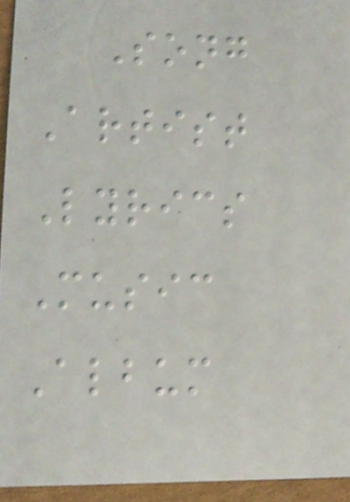Song
Artist
Lyrics
Music
Album
